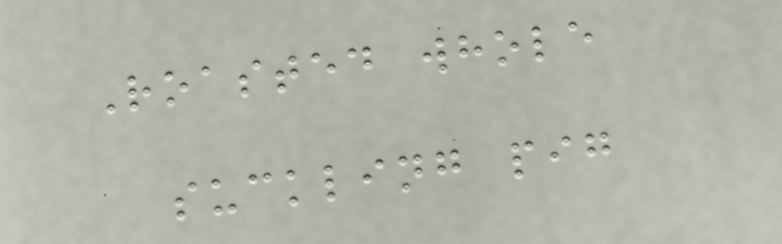Roasted whole
suckling pig
